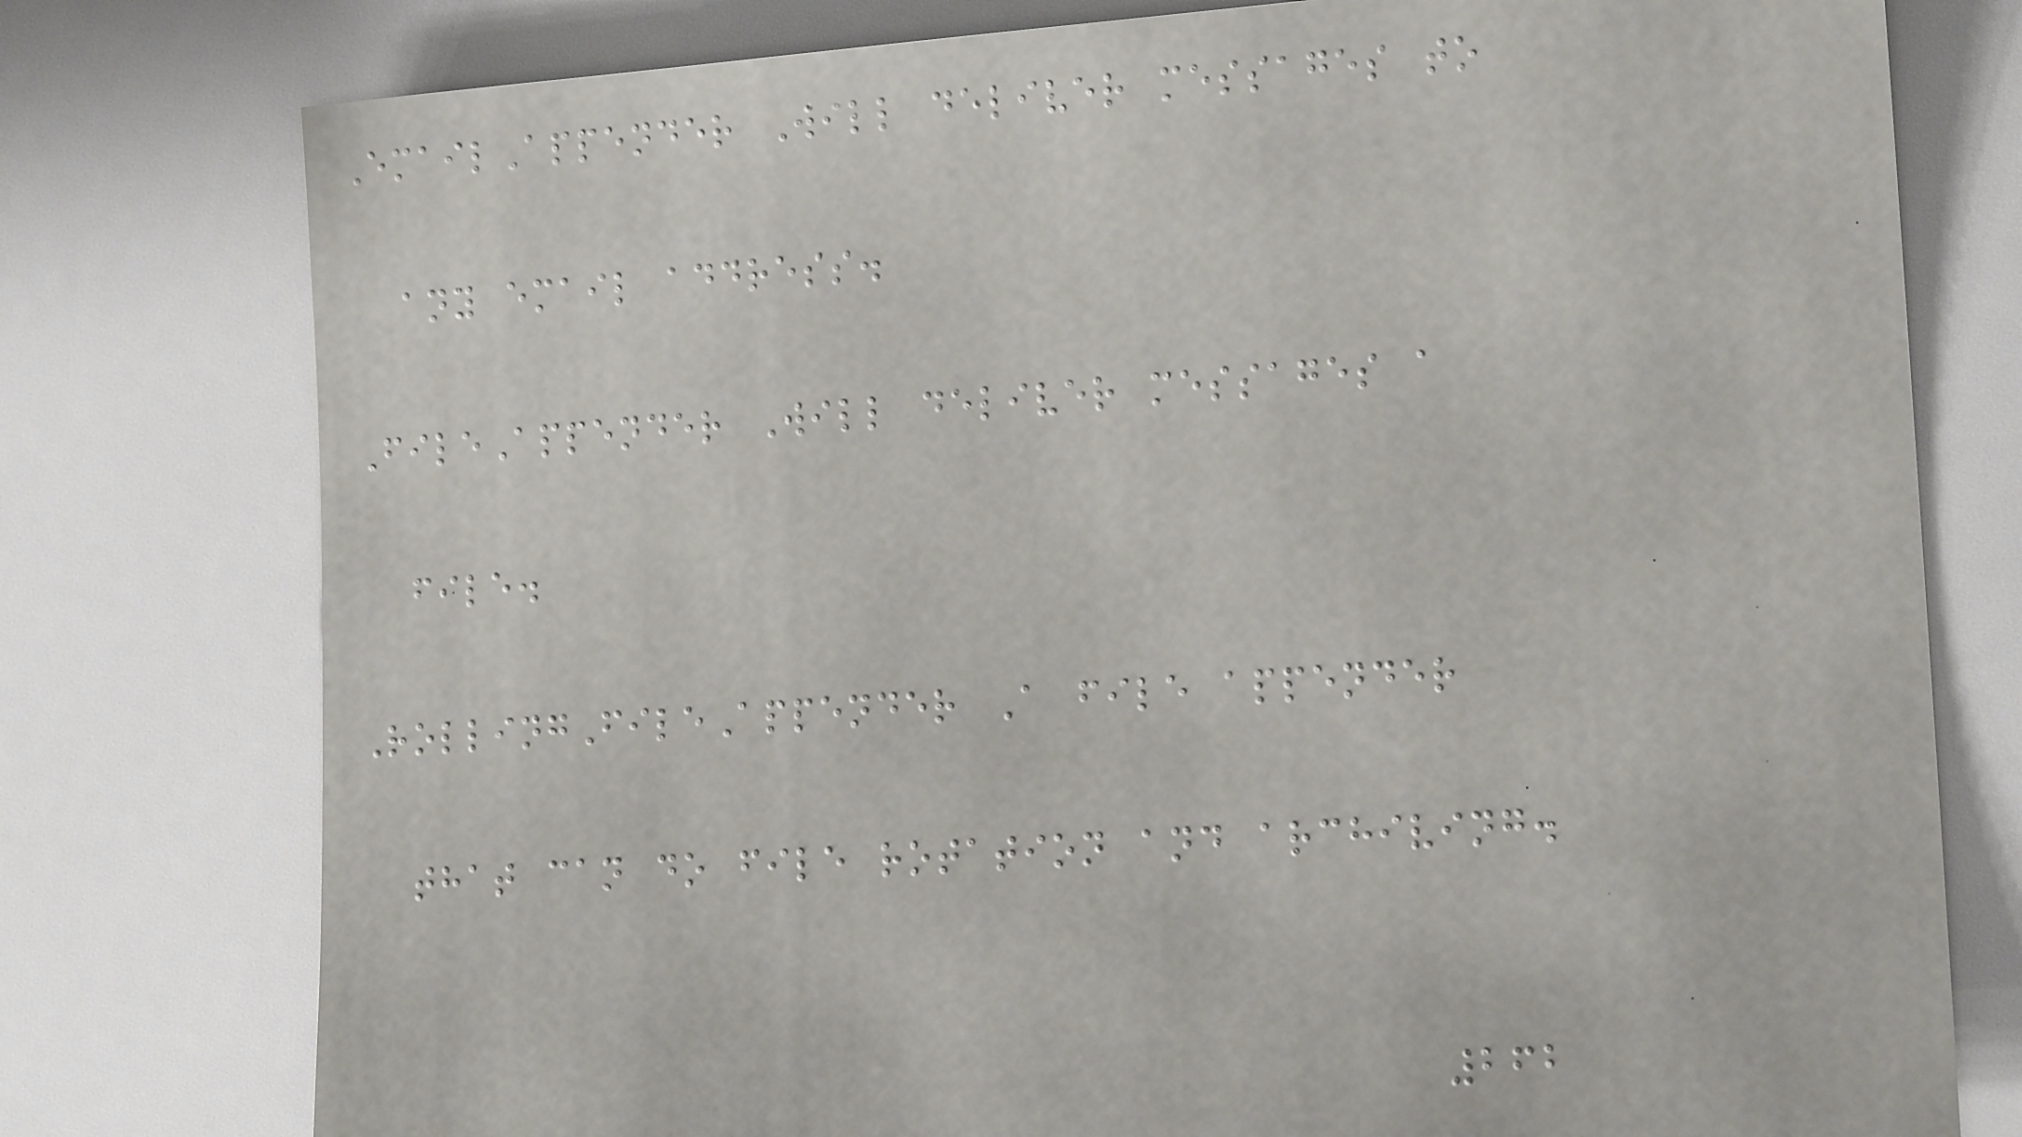EmailAppender Will deliver messages to
any email address.
FileAppender Will deliver messages a
file.
RollingFileAppender A file appender
that can do file rotation and archiving.
262
